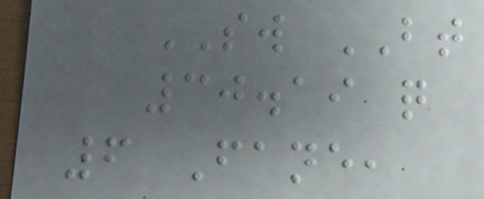SW BT
30.19 q
6 Fane,
